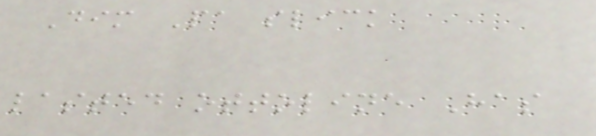Dim Pa slick
lasted ottoline Has
